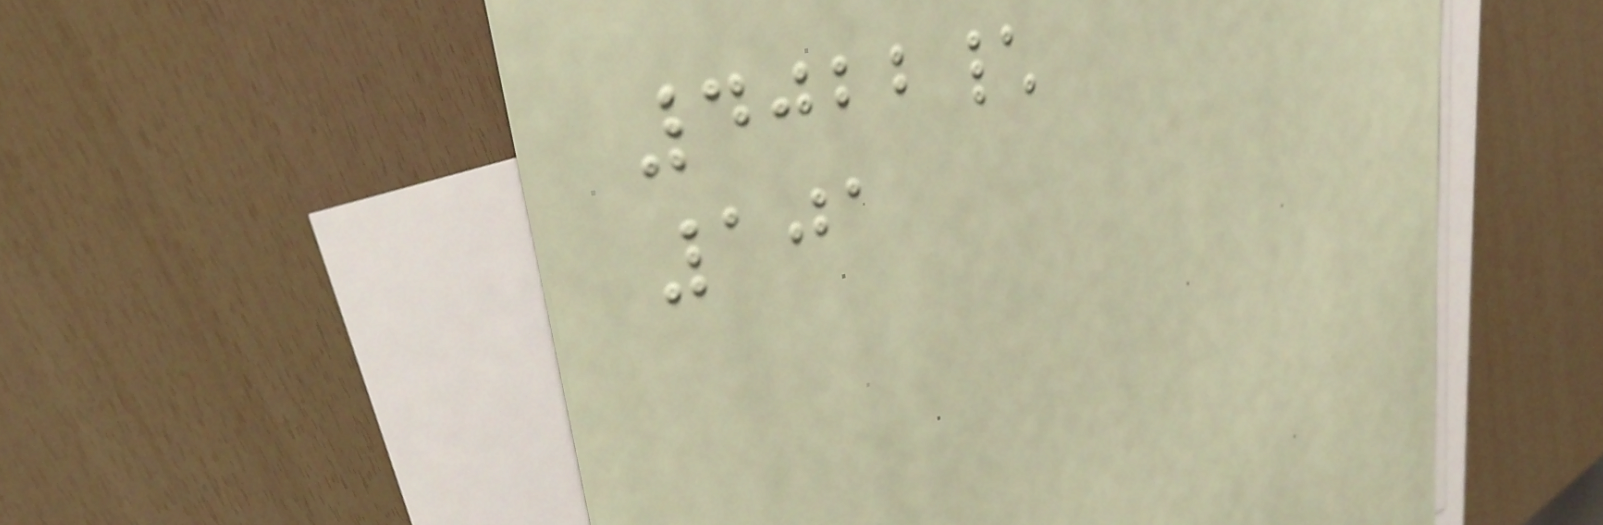4022\
101
